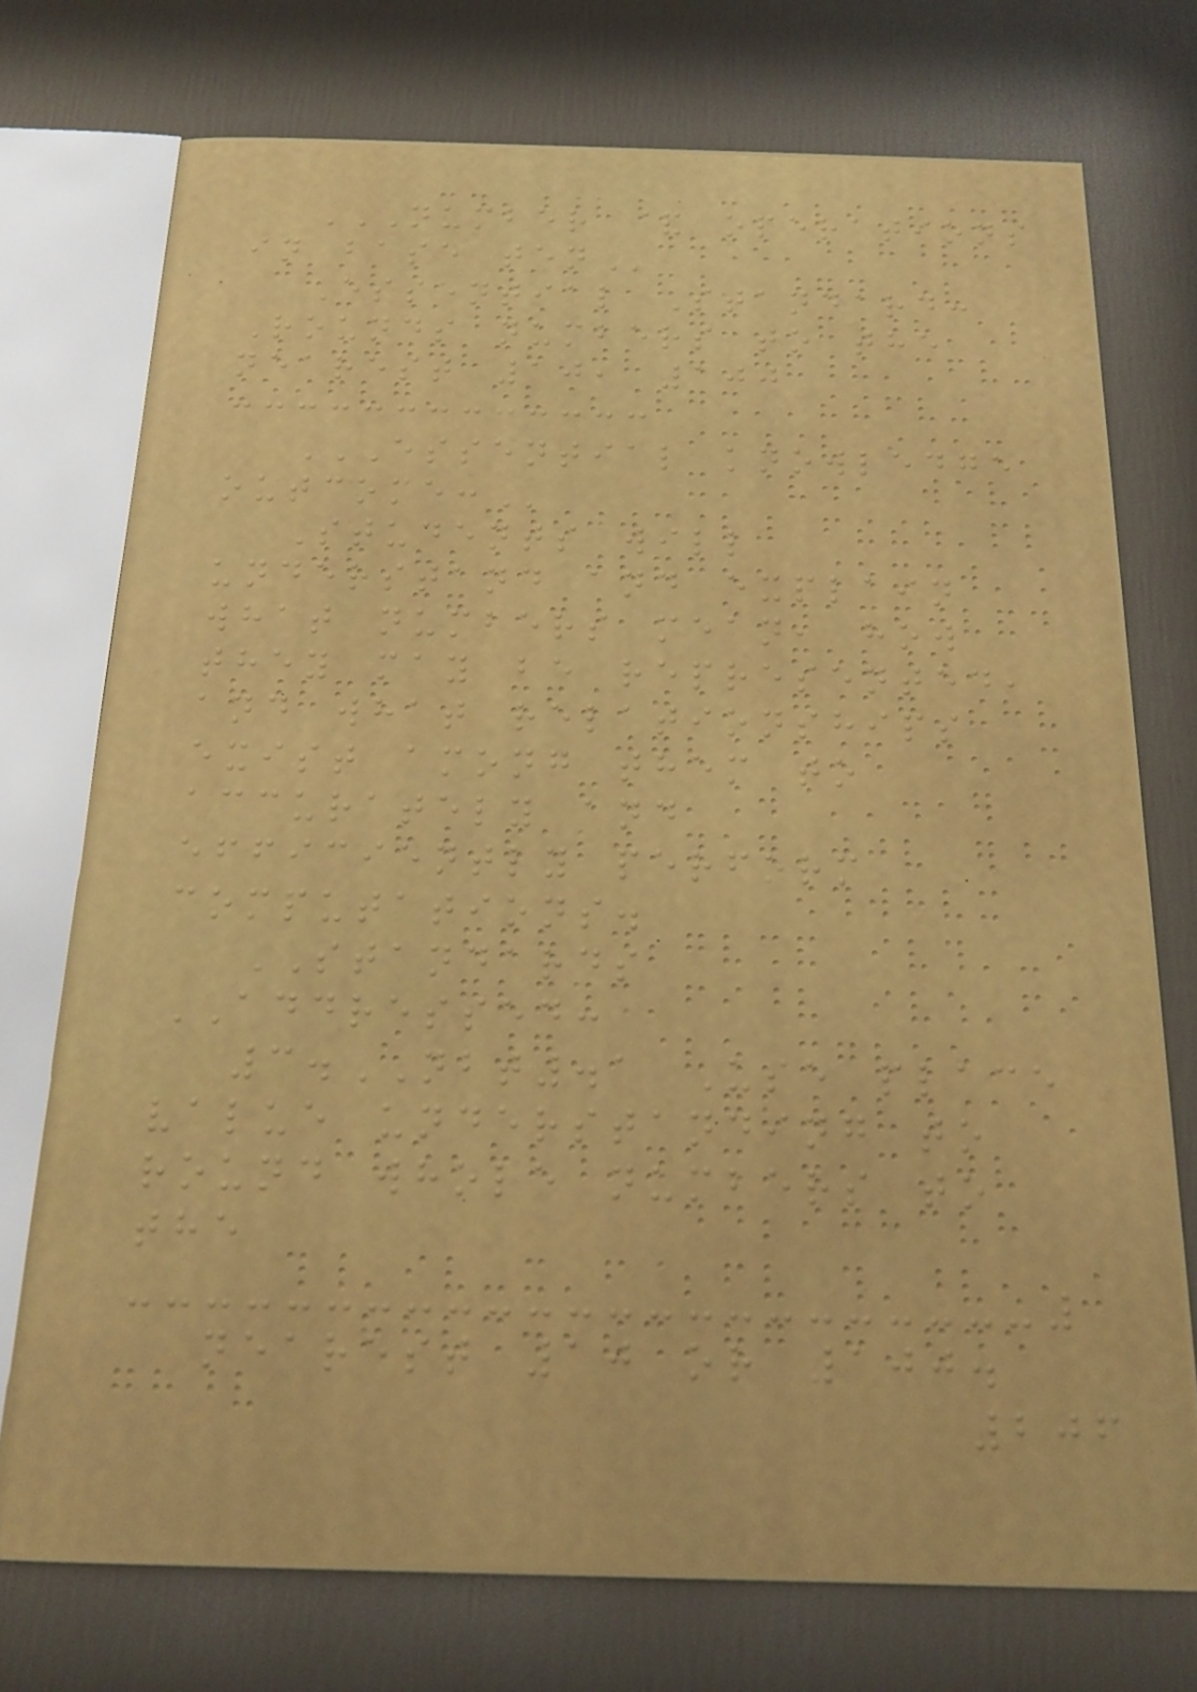NUMBER & OPERATIONS
IN BASE TEN
Essential Standard:
Rounds numbers to the
nearest 10, 100
ESSENTIAL KNOWLEDGE
OUTCOME:
Students will
understand and explain
what numbers mean, how
they may be represented,
and what relationships
exist among them to
accurately and
efficiently perform
computations.
STANDARDS
ADDRESSED:
3.NBT.1 Use place
value understanding to
round whole numbers to
the
nearest 10 or 100.
206
